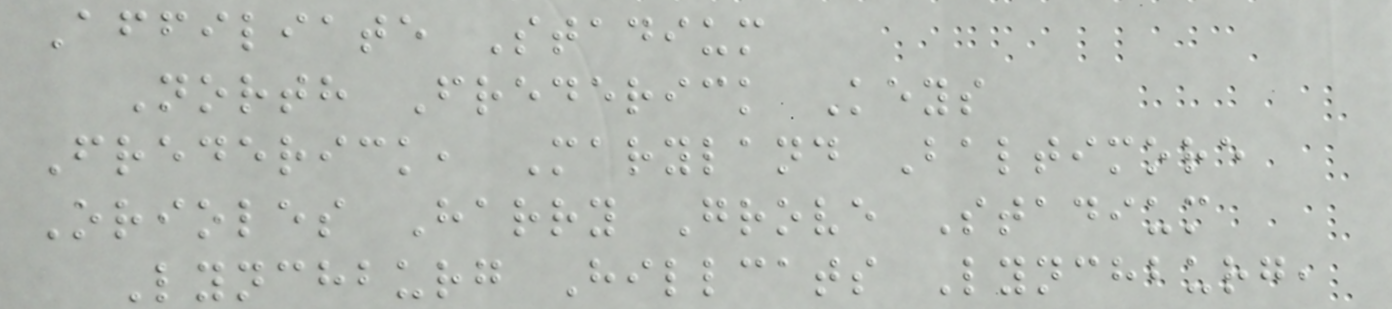Affiliate Stadium
North Frederick Keys
Frederick, Maryland Baltimore
Orioles Harry Grove Stadium
Lynchburg Hillcats Lynchburg,
